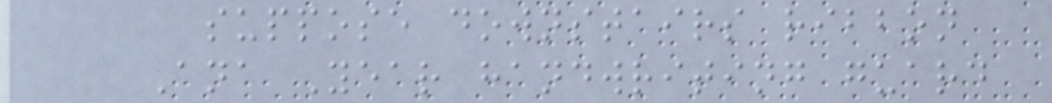suppose downstairs ribbon
Ana Year handwriting guard
